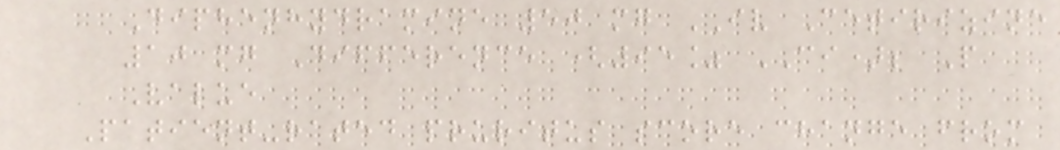Diphenhydramine 50 mg IV Cetirizine
10 mg Difference (95% CI); P
Value
Patient-rated pruritus score change from
